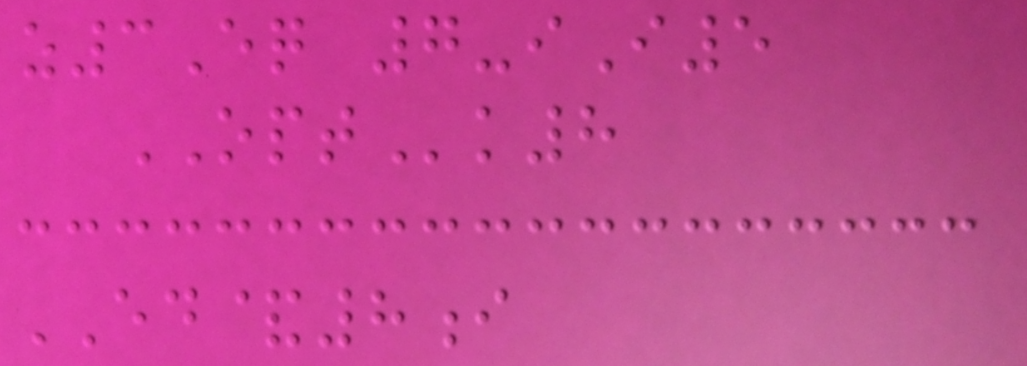z3Eq 7-iI5
OPTk8
ED&8i
